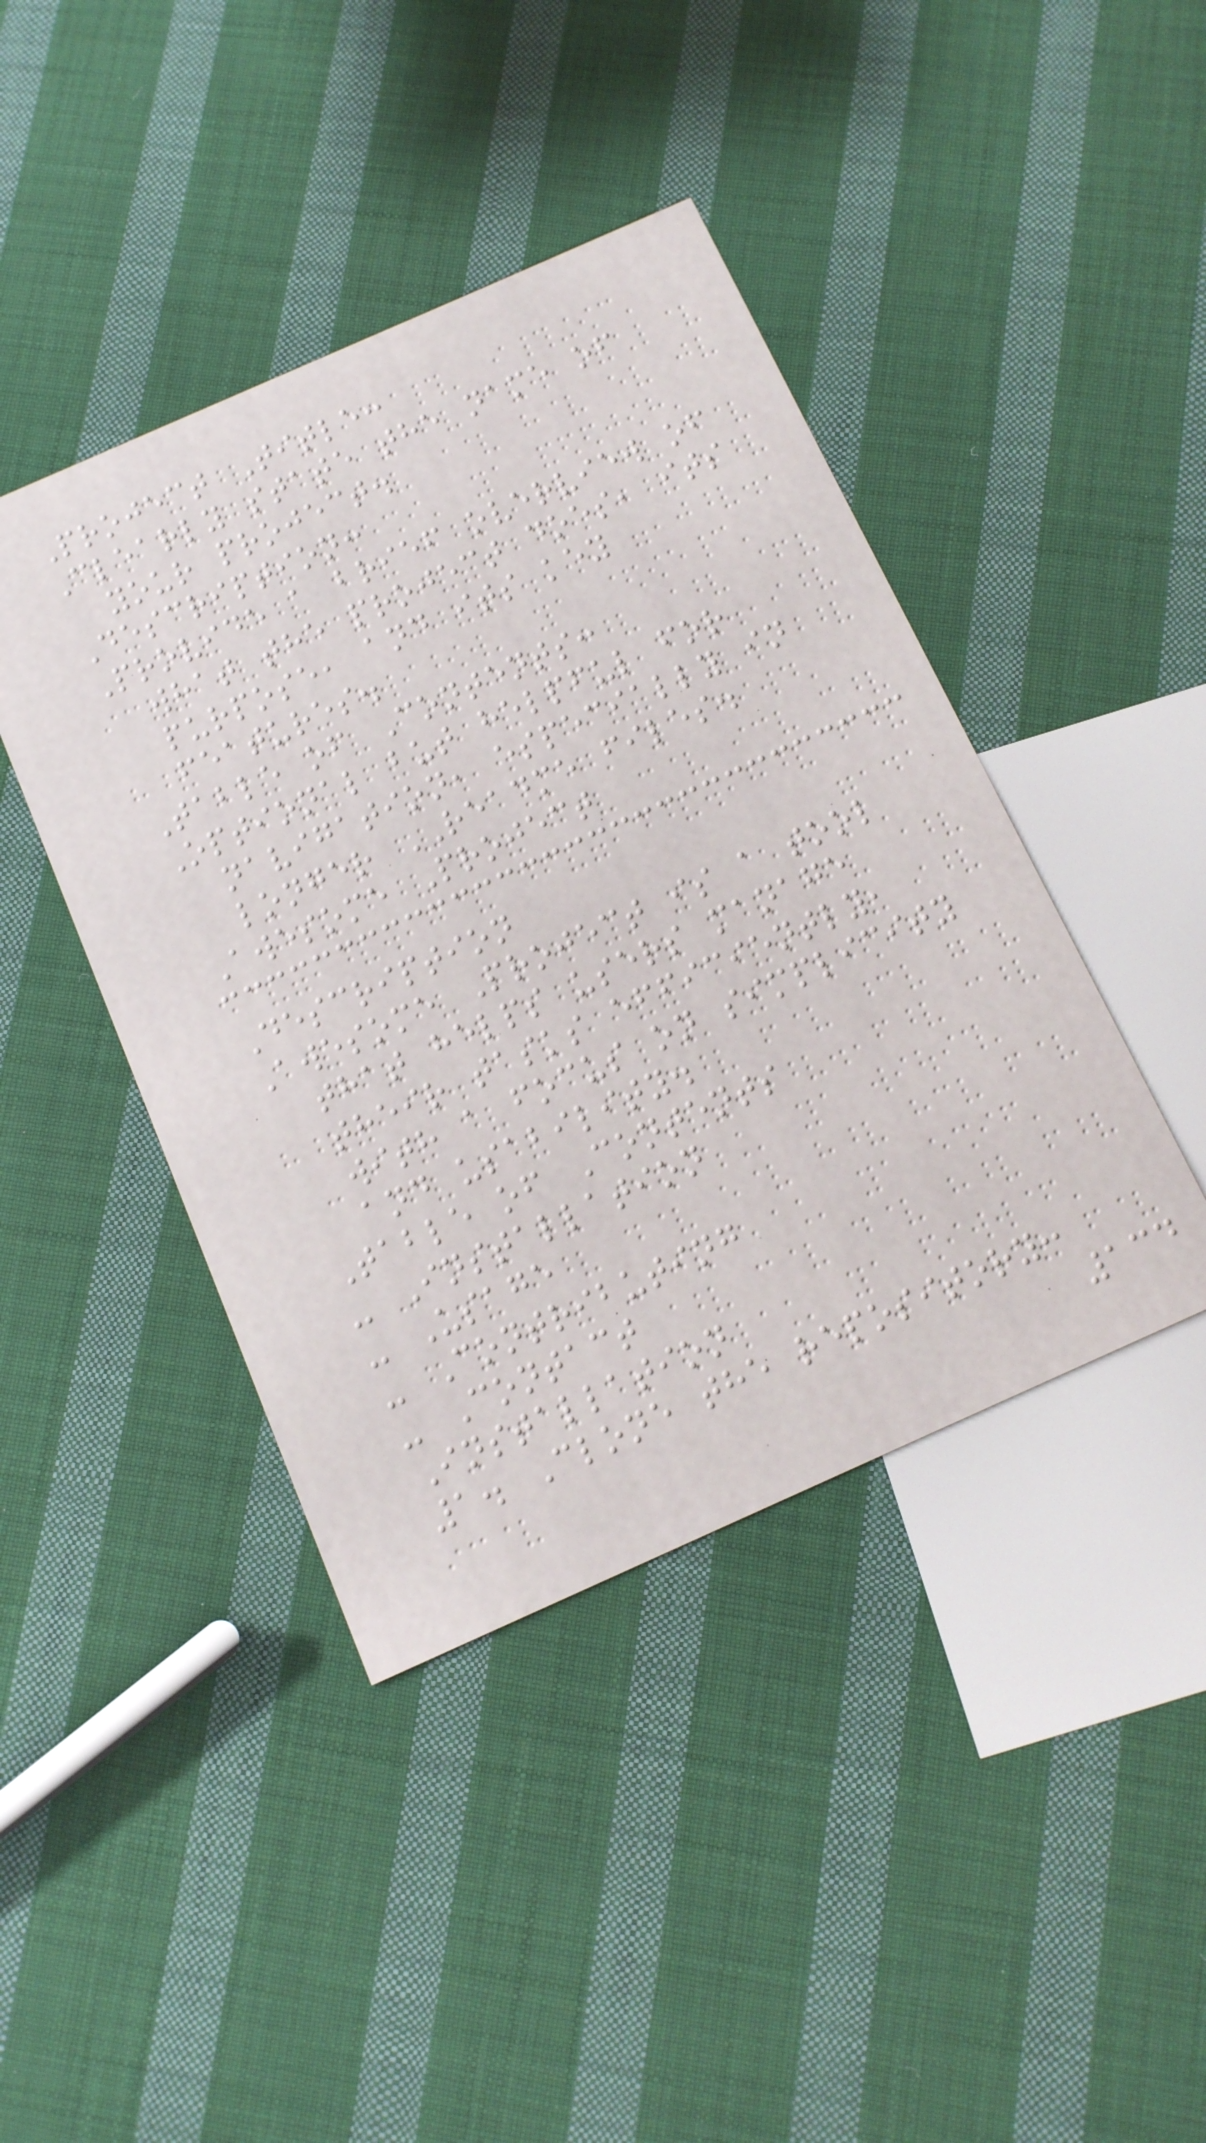Project Title:
Clearly state the name of
your project.
Description:
Provide a brief overview of
what the project does, its
purpose, and its key
features.
Table of Contents:
Optional but helpful for
navigation, especially in
longer README files.
Awesome Project
Description
Awesome Project is a tool
that helps users manage
their tasks efficiently,
with a focus on simplicity
and usability.
Table of Contents
- Installation
- Usage
- Contributing
- Contact
Installation
1. Clone the repository:
134
